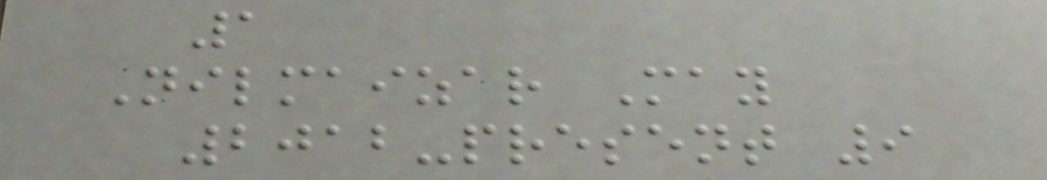1
Nilmaizar May
2012-present 9
